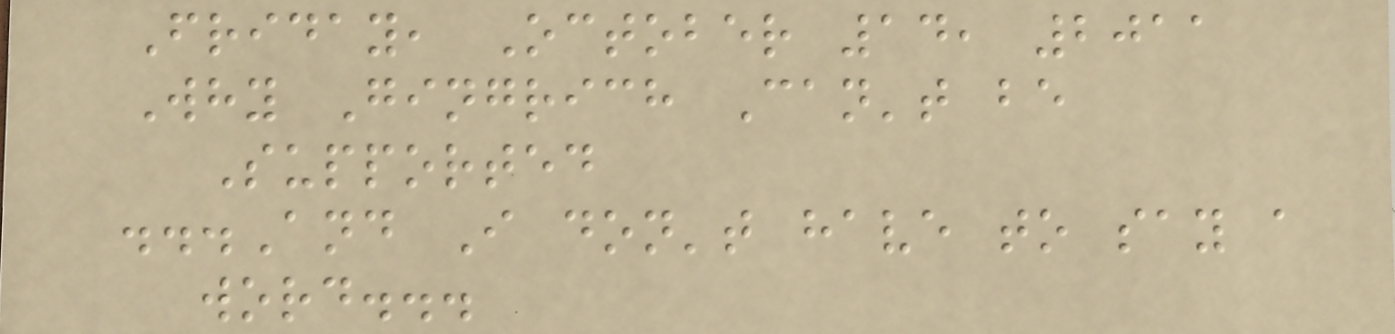Friday, October 14, 2011
Why Gingrich Can't be
Supported
...And I don't have to say a
word...
